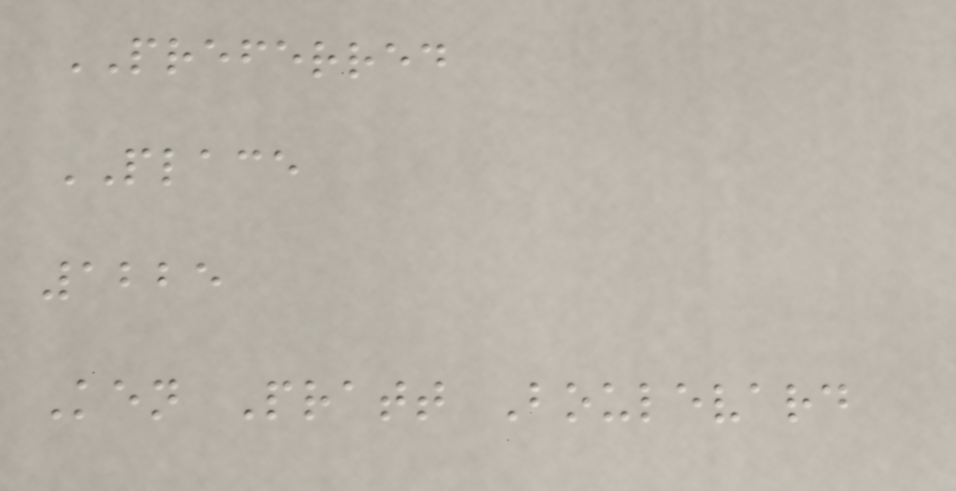PREFERRED
PLACE
1225
Ken Pratt Boulevard
